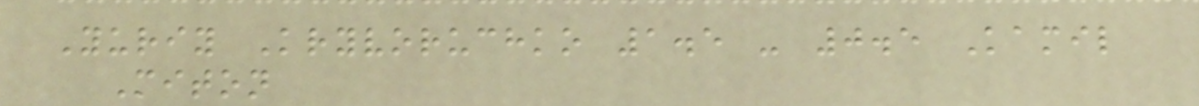Yuriy Kryvoruchko 1.5 - 0.5 Kamil
Miton
